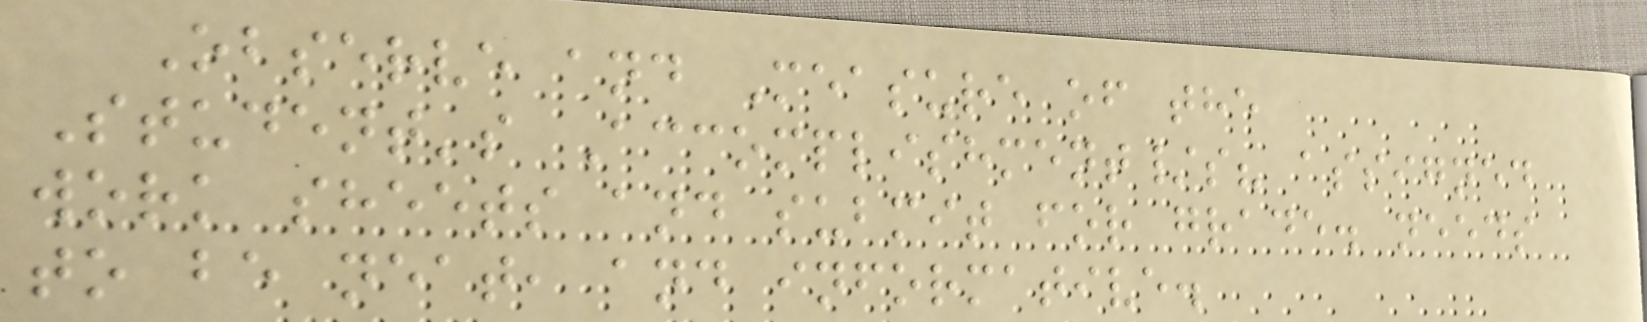Observe and Measure of the
Student's Accomplishment/s? assigned
work sheets and submit for grade. needs
to be neat, and informative.
